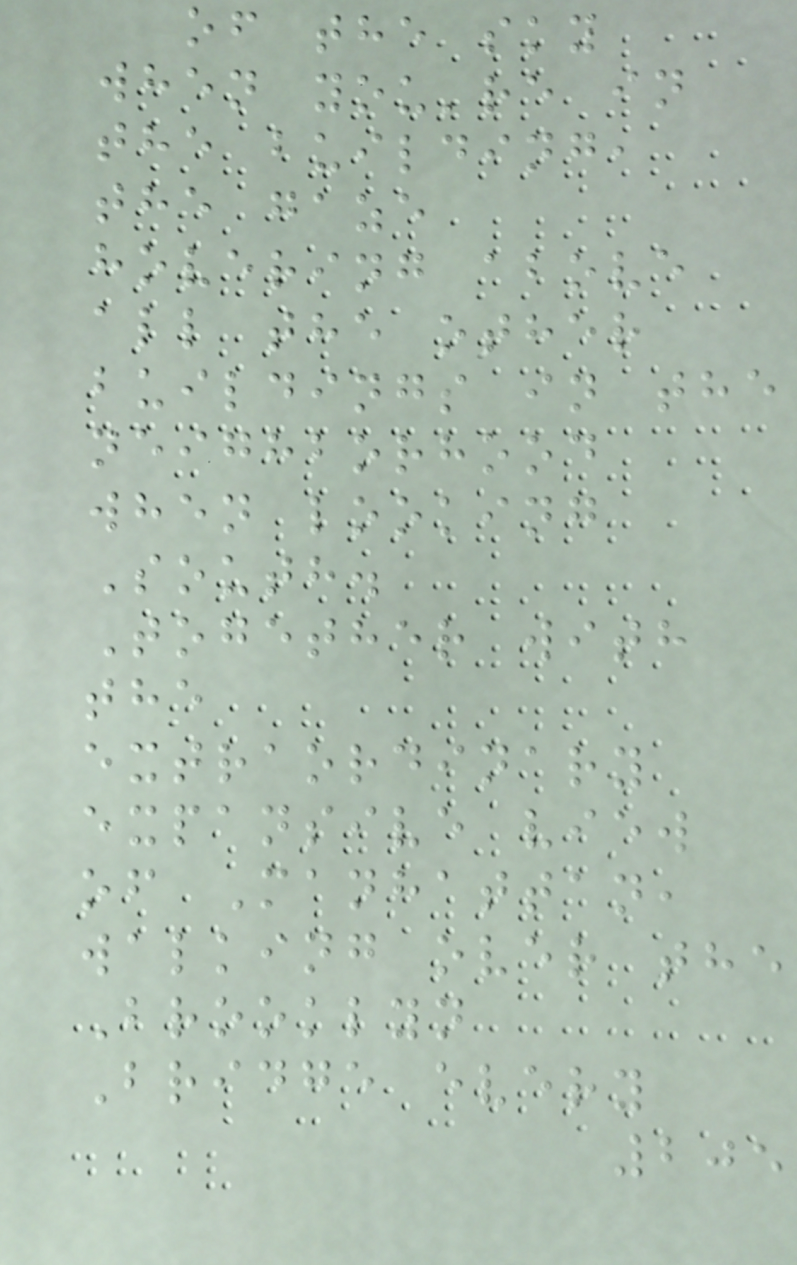of the sky
when you're in
the building,
the gaze
hovering above
all the other
buildings in the
neighborhood
when looking
South.
Together with
the
extraordinary
expansive view
of Manhattan,
walking over the
Brooklyn
Bridge every
205
